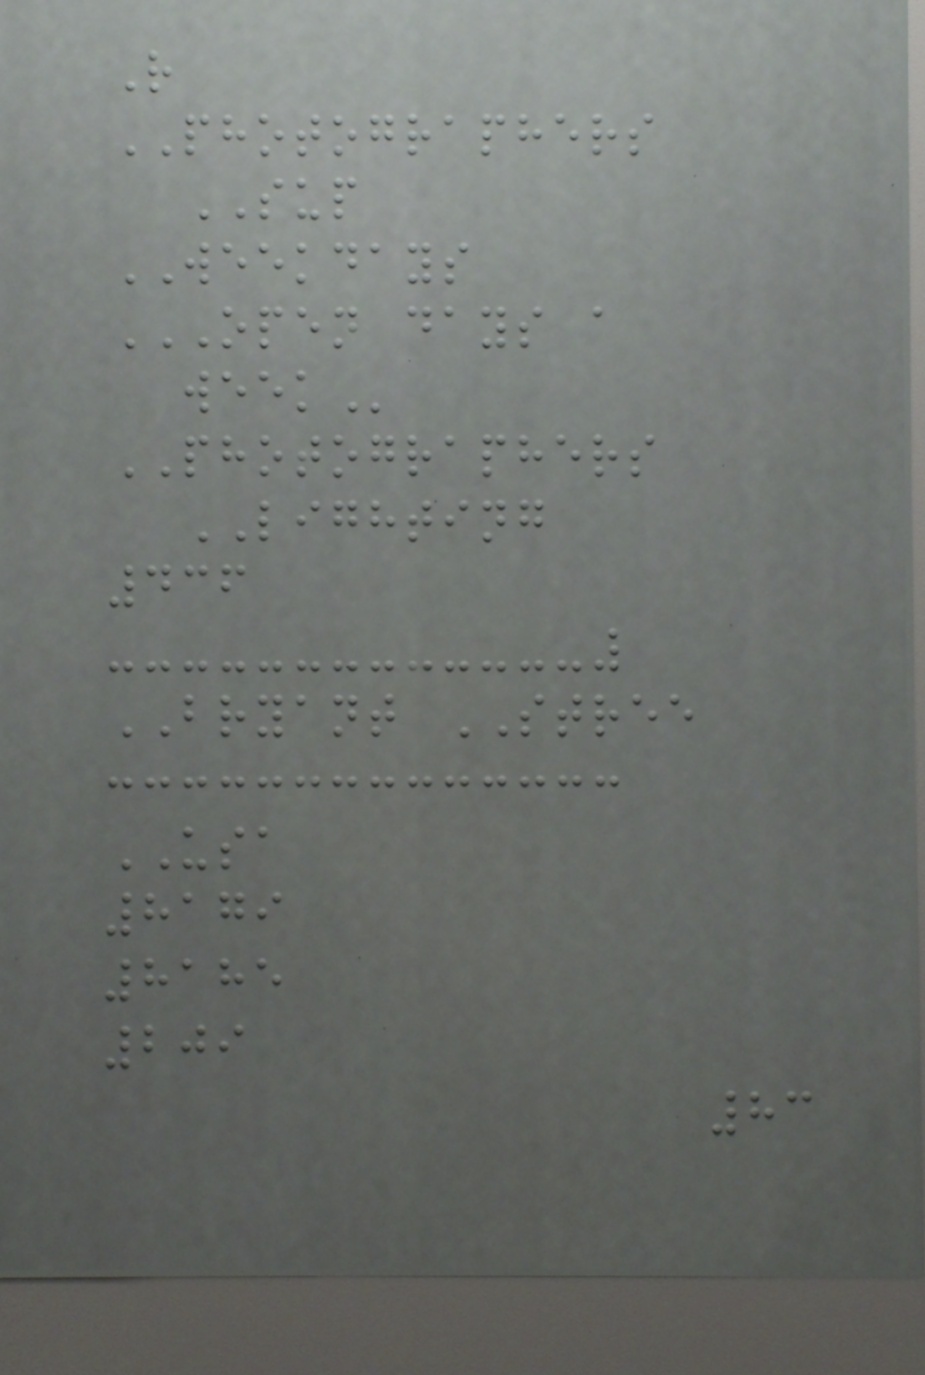R
PHOTOGRAPHERS
SUP
WEEKDAYS
OPEN DAYS A
WEEK
PHOTOGRAPHERS
LIGHTING
436
BRYANT STREE
USA
8179
8185
209
83
